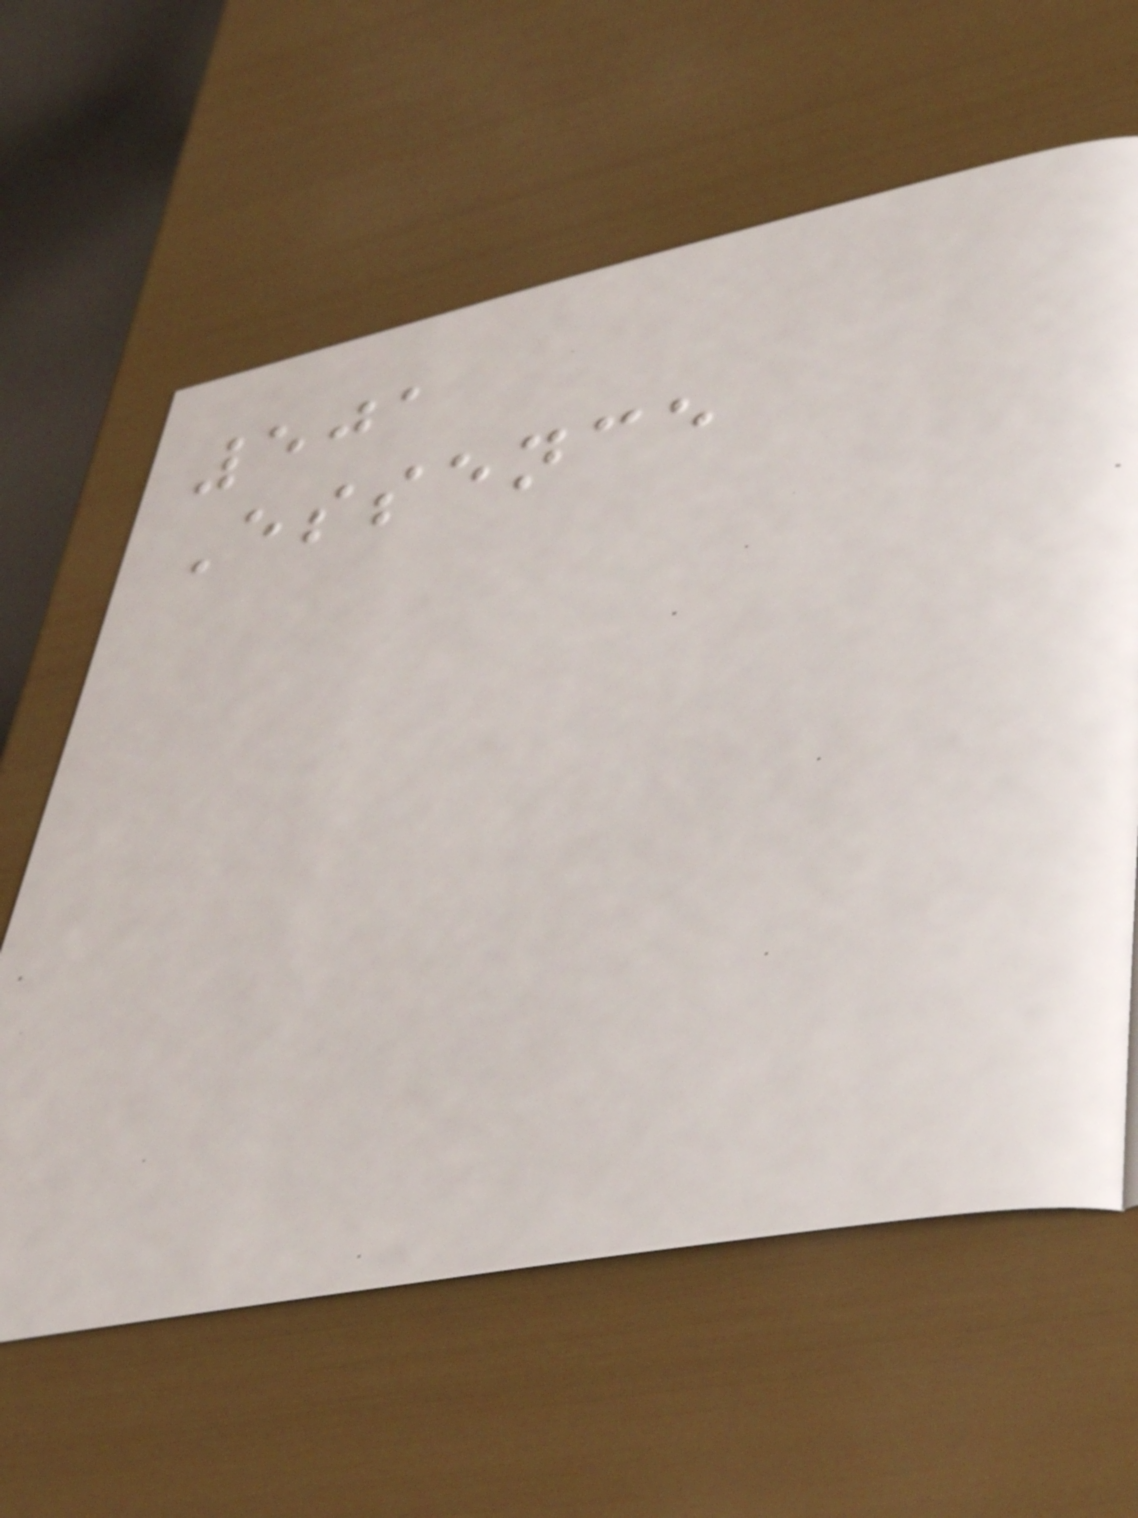501
Essence
